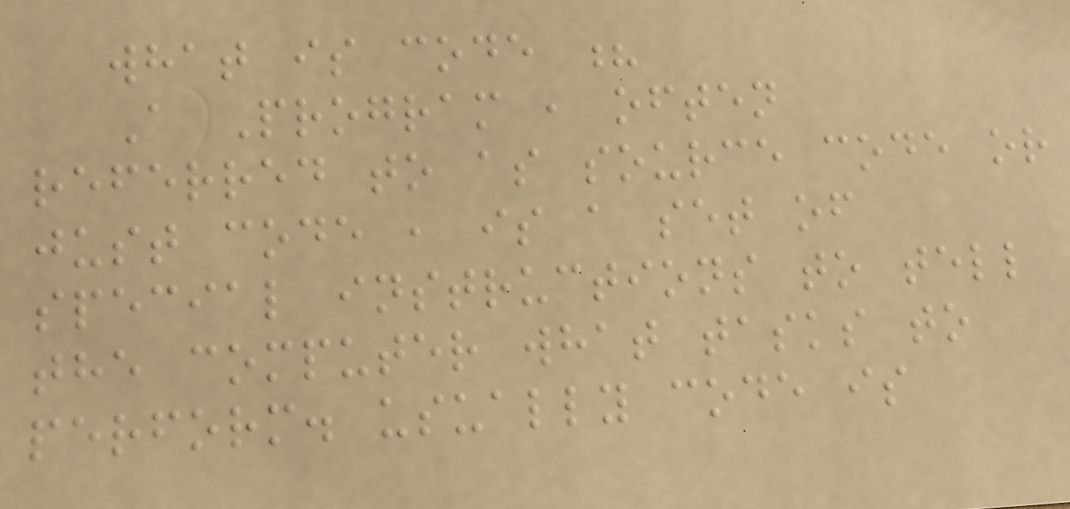what is code ?
A Program , often
referred to as source code or
just code , is a set of
special instructions to tell
the computer what tasks to
perform. usually code is
